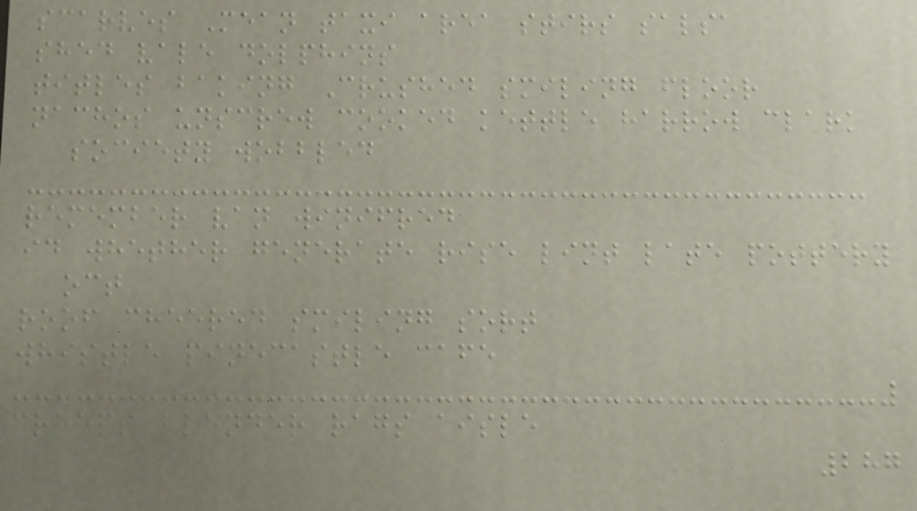scarves Mean taxi area stirs salsa
shed vale dolphins
titles baking Crushed smiling floor
nachos unscrew cooked kettle harrow clark
society wobbled
remember van winifred
id whether generate rise lint late pottery
oct
roof cheered smiling sort
whistle pinecastle cafe
creeps blender rags aisle
287
